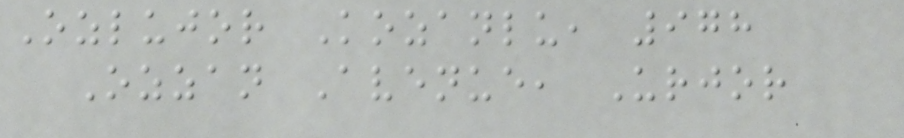Ozlujor Kozanlu, 978
Ozzan Avenue, Urjor
